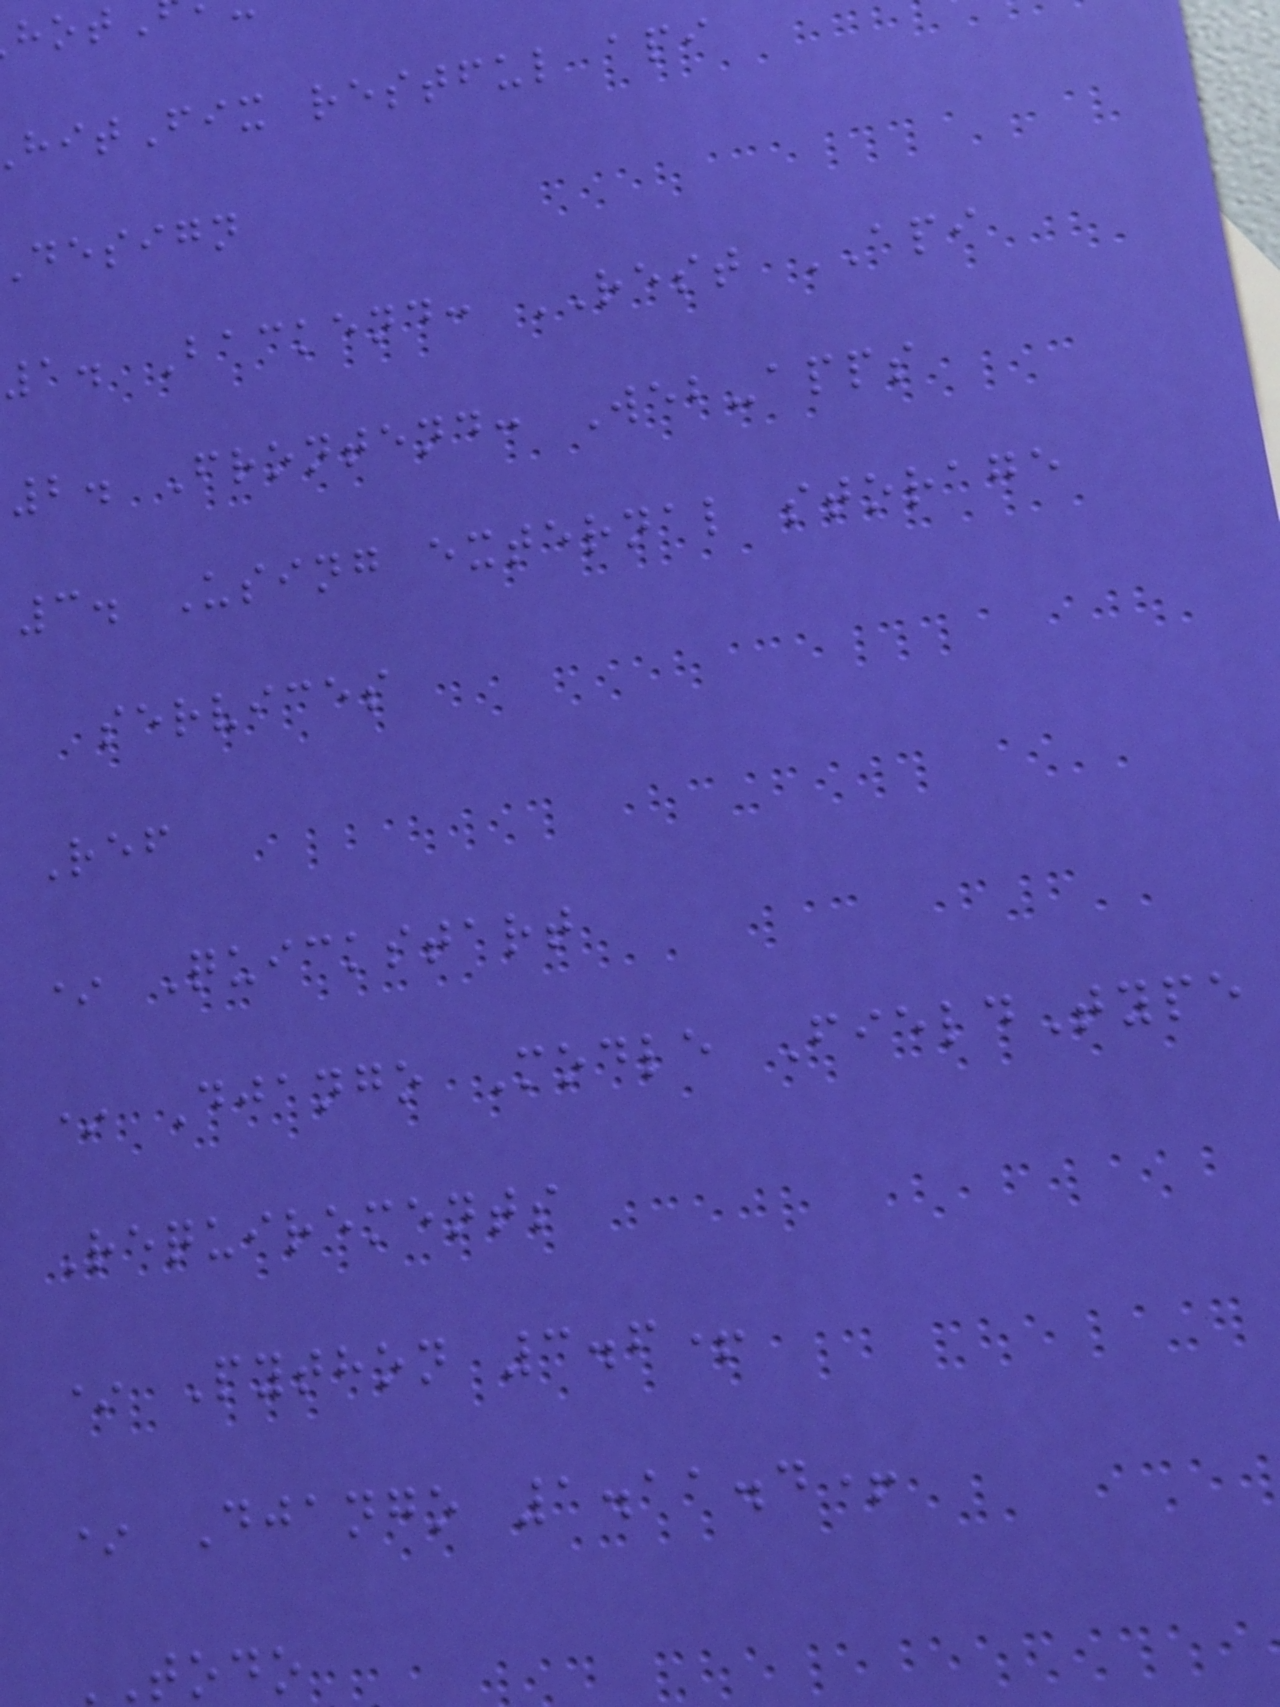itFix restful api
design
1. Backend: REST API
2. Frontend: Web-apps
3. Using external storage
services
Ref
* Quickstart
* Django Modle FieldType
Requirements
* Python 3.6+
* Django 1.11.4+
TODO
